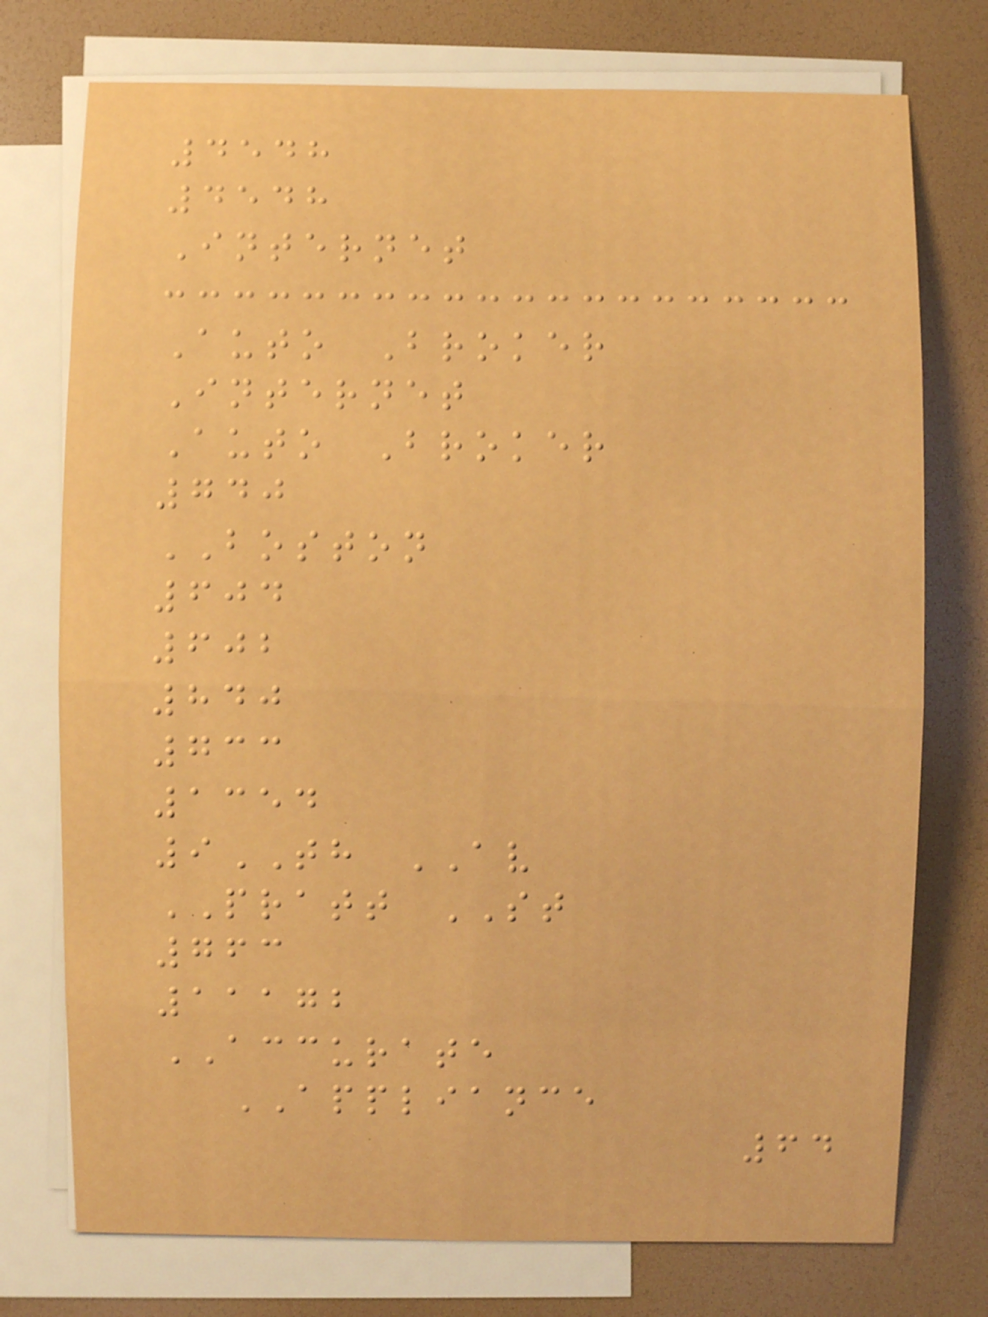4548
4548
Internet
Auto Broker
Internet
Auto Broker
740
BOSTON
604
602
840
733
1354
9TH AV
PRATT ST
763
11172
ACCURATE
APPLIANCE
64
